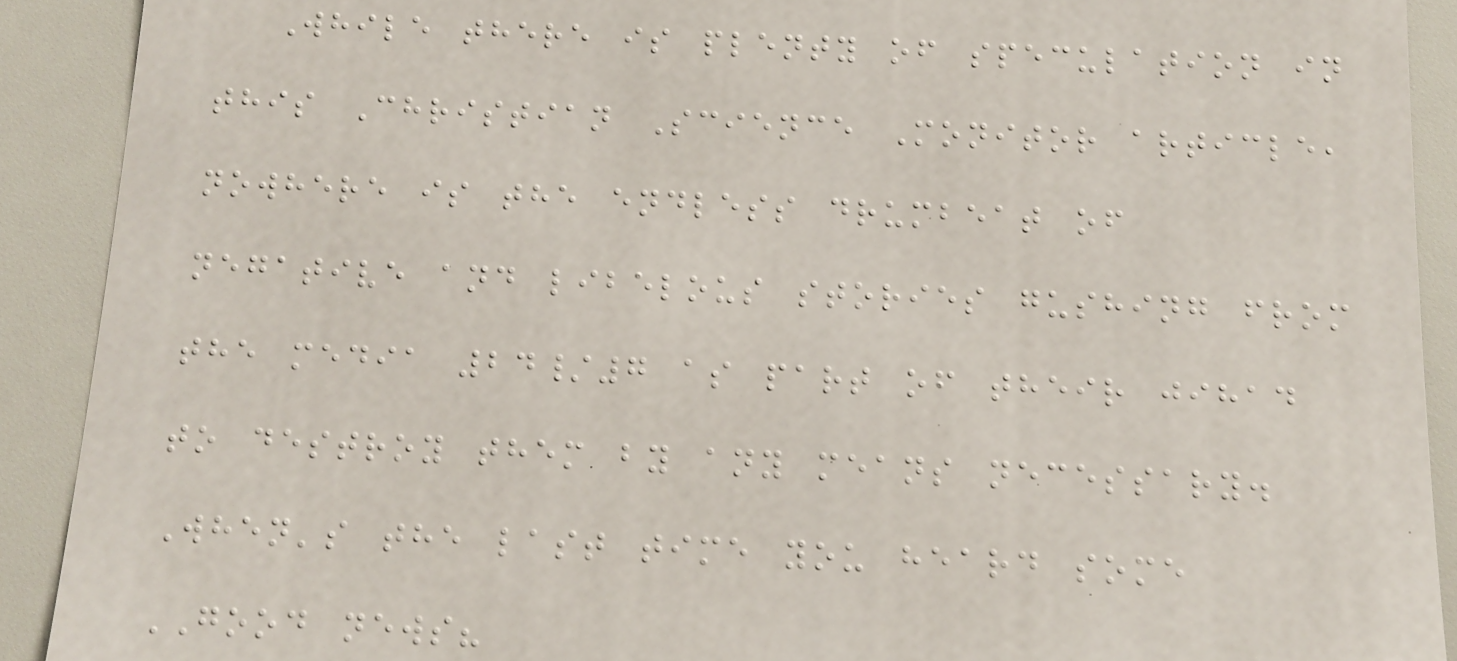While there is plenty of speculation in
this Christian Science Monitor article,
nowhere is the endless drumbeat of
negative and libelous stories gushing from
the media 24/7 as part of their jihad
to destroy them by any means necessary.
When's the last time you heard some
GOOD news?
